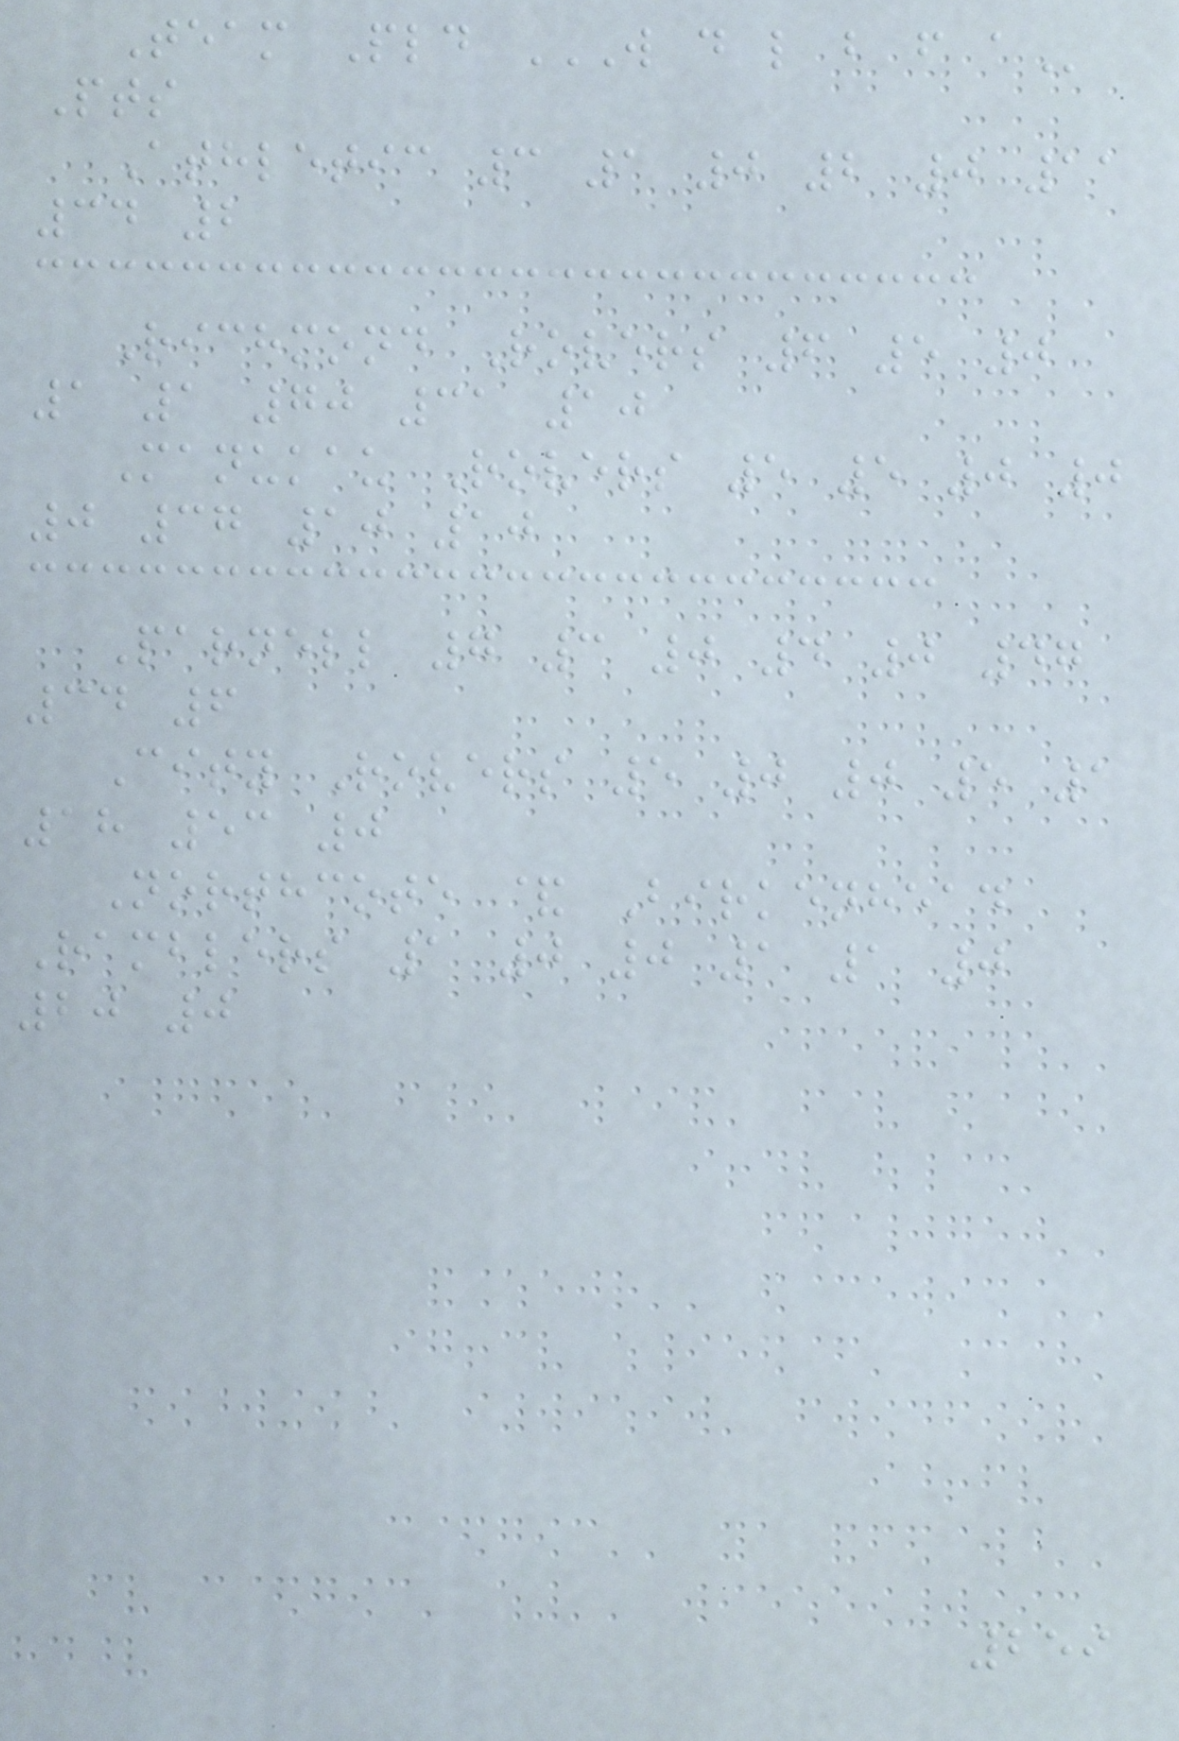Team Pld W D L B F A
Pts
Athletic 3 1 0 2 0 11
34 2
Richmond Rovers 6 5 0
1 1 70 31 10
Manukau Rovers 5 5 0 0
0 37 10 10
Parnell 7 3 0 4 0 47
34 6
City Rovers 5 0 0 5 1
18 53 0
Northcote & Birkenhead
Ramblers 1 0 0 1 1 0
20 0
259
